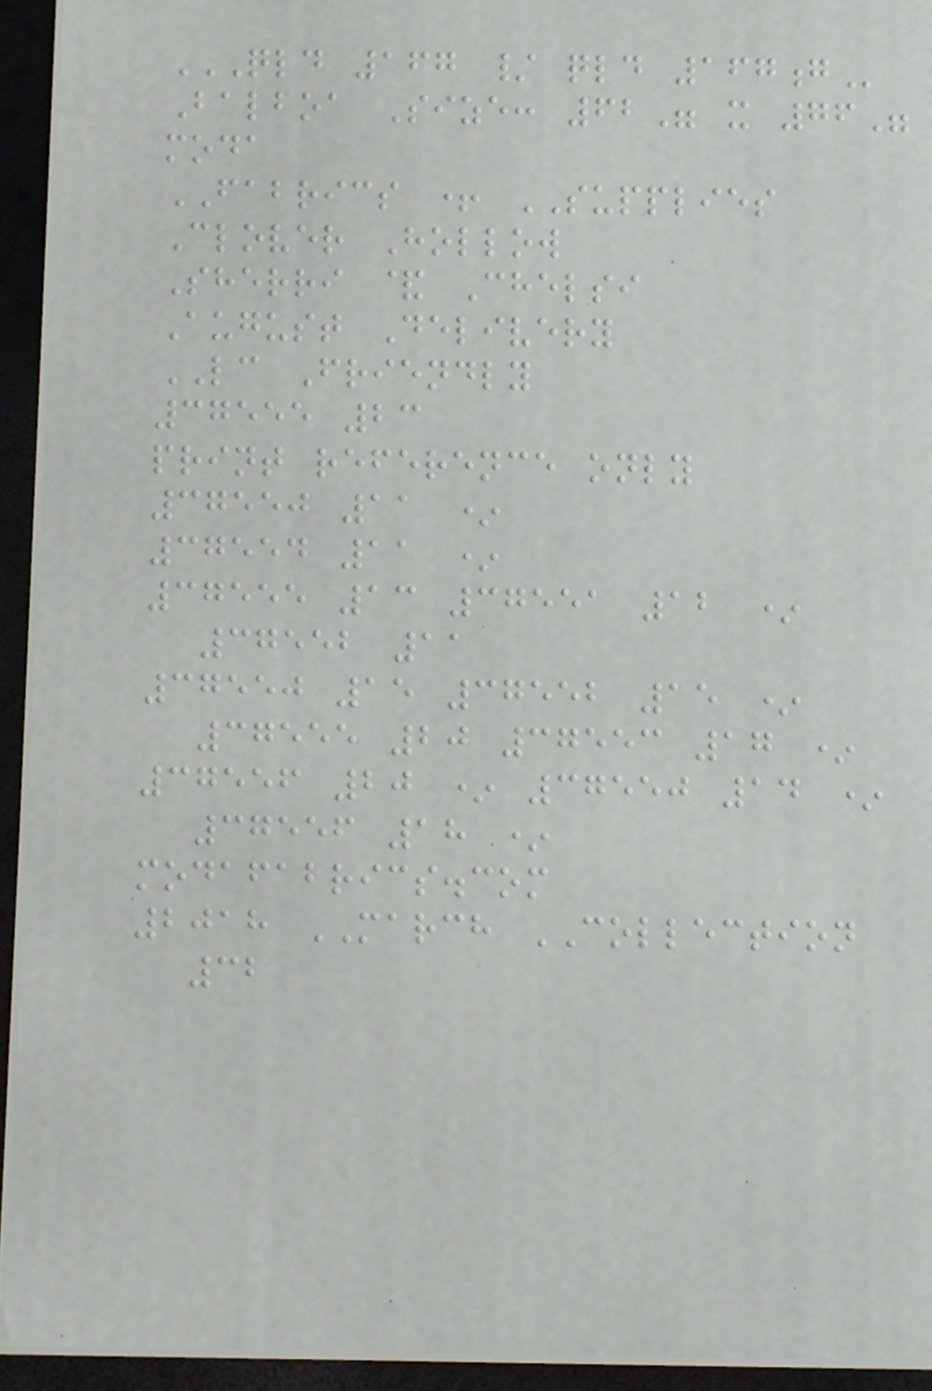QLD 167 / QLD 167G
Balboa Size: 62" x 76"
moda
FABRICS + SUPPLIES
Clover Hollow
Sherri & Chelsi
August Delivery
LC Friendly
37555 23
print reference only
37550 11 *
37554 11 *
37555 13 37551 12 *
37552 11
37550 15 37552 15 *
37555 20 37553 17 *
37556 20 * 37550 14 *
37556 18 *
modafabrics.com
2018 MARCH COLLECTION
32
